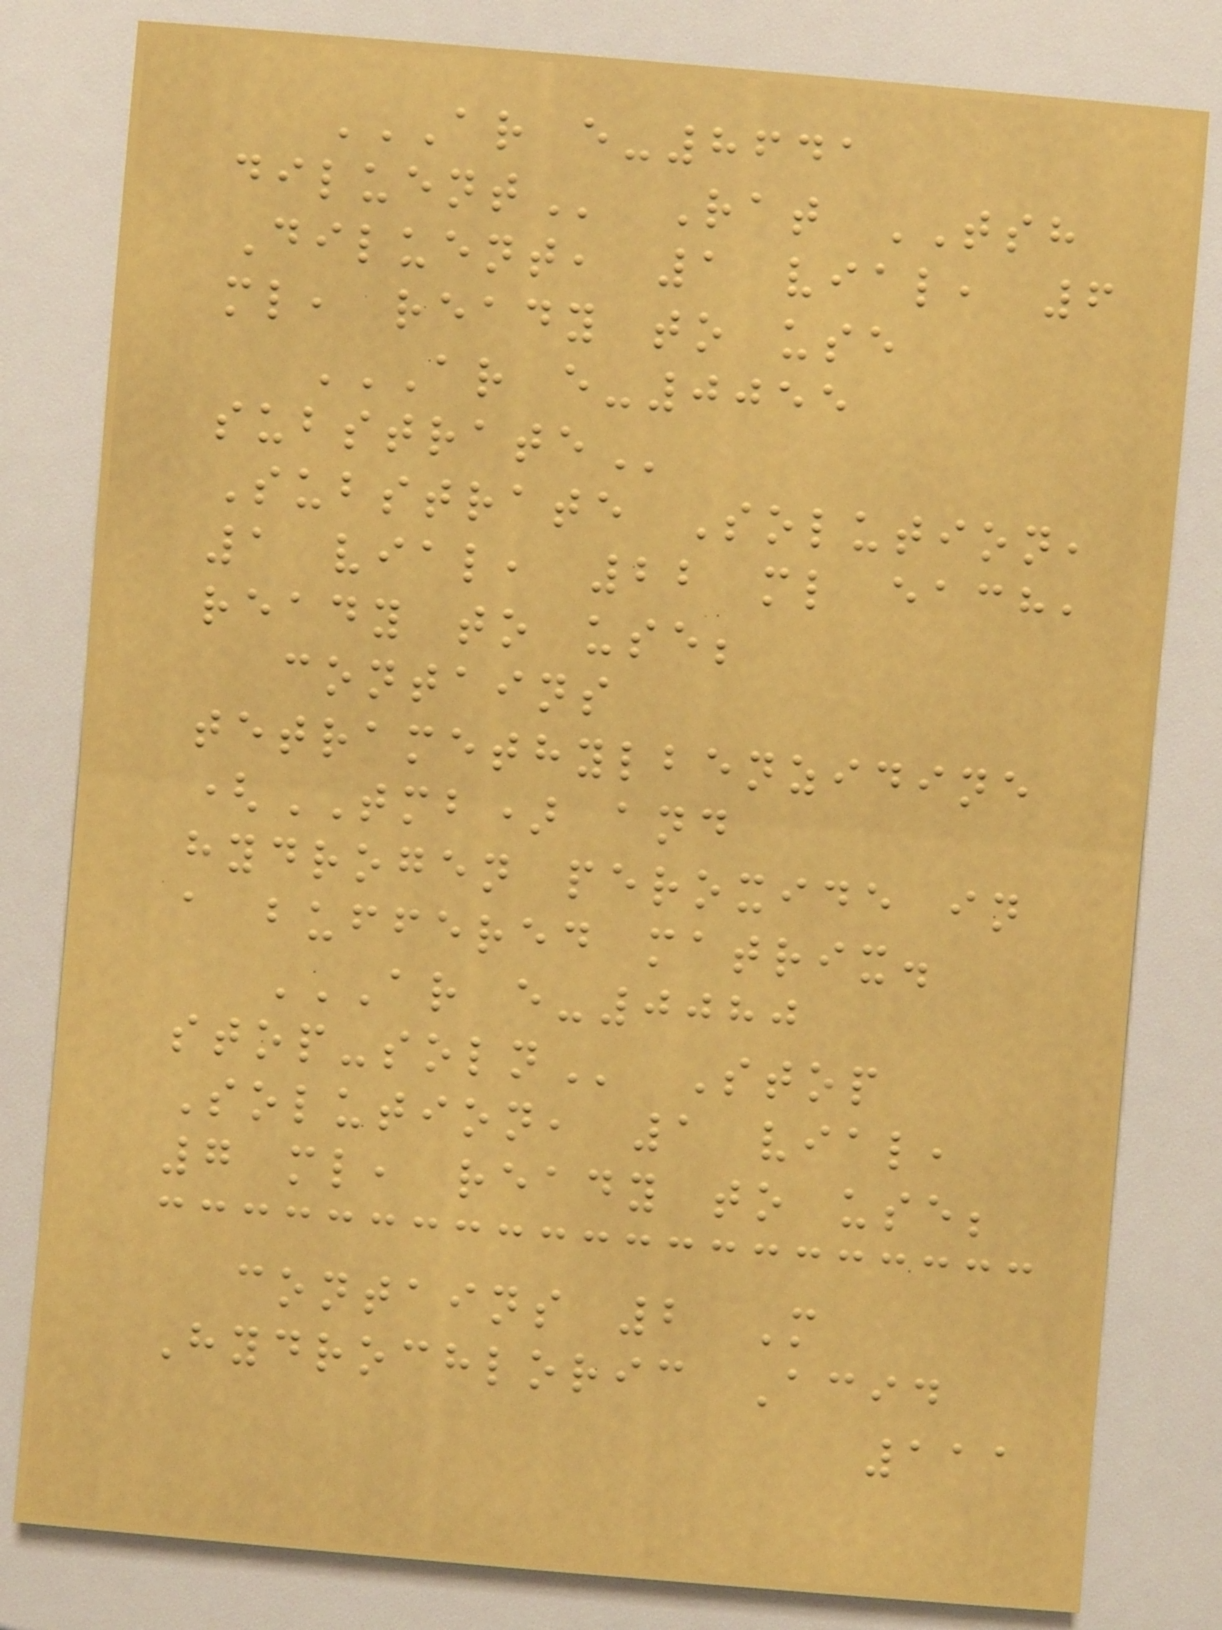AR E-8641
DILUENT Rat TSH
Diluent, 1 vial, 6
ml, ready to use
AR E-0055
SUBSTRATE
Substrate Solution,
1 vial, 22 ml each,
ready to use;
contains
tetramethylbenzidine
(TMB) and
hydrogen peroxide in
a buffered matrix.
AR E-0080
STOP-SOLN Stop
Solution, 1 vial,
7 ml, ready to use;
contains 2 M
Hydrochloric Acid
111
